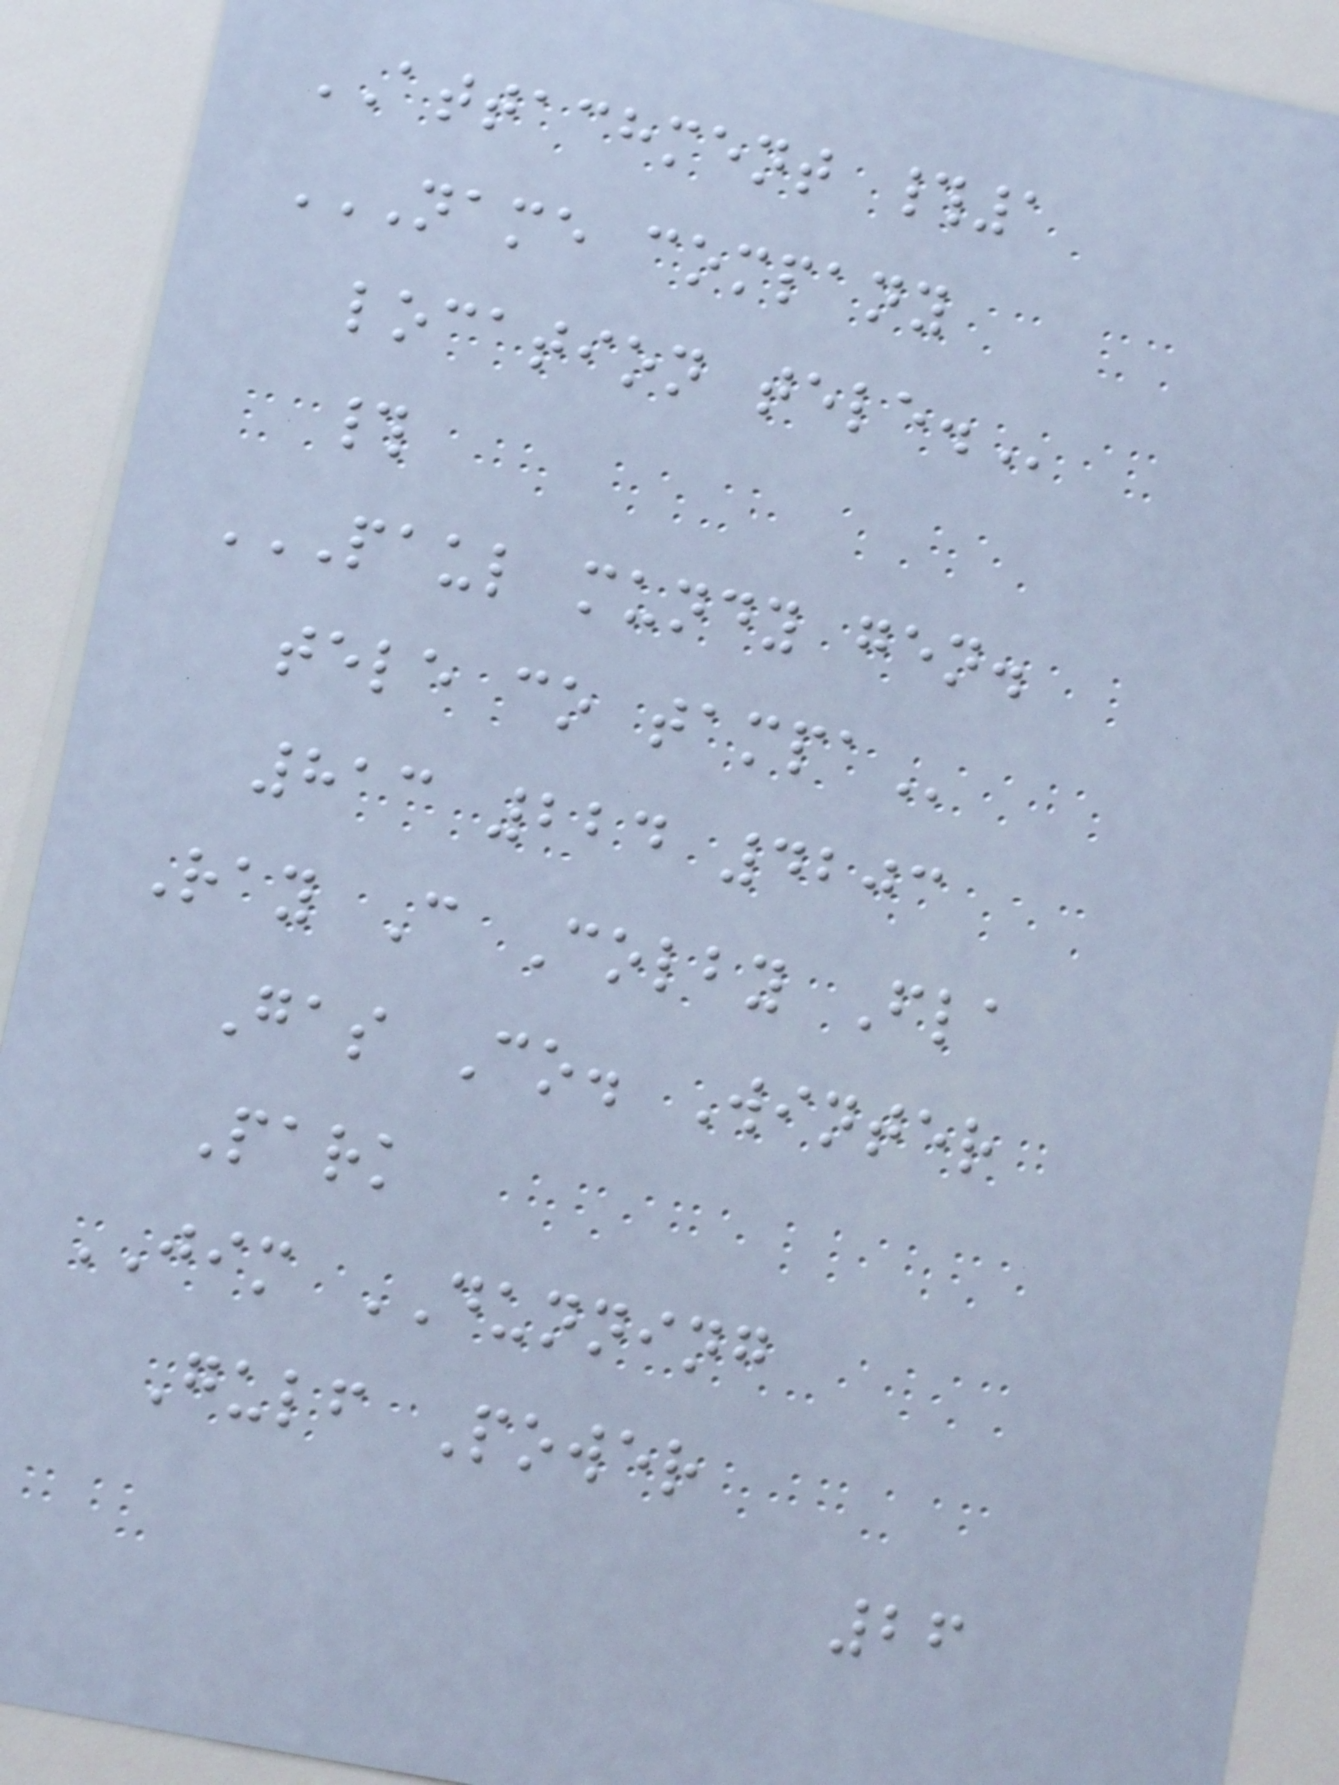ATTACHMENT #1
NAME COMPANY
LOCATION TELE.
#
PAUL MUNDY GEN.
TELE CO TAMPA
813 224 4203
Ray C Colby Fla
Gas Co. Winter
Park
JIM DUNNING
Gulf Power
26
